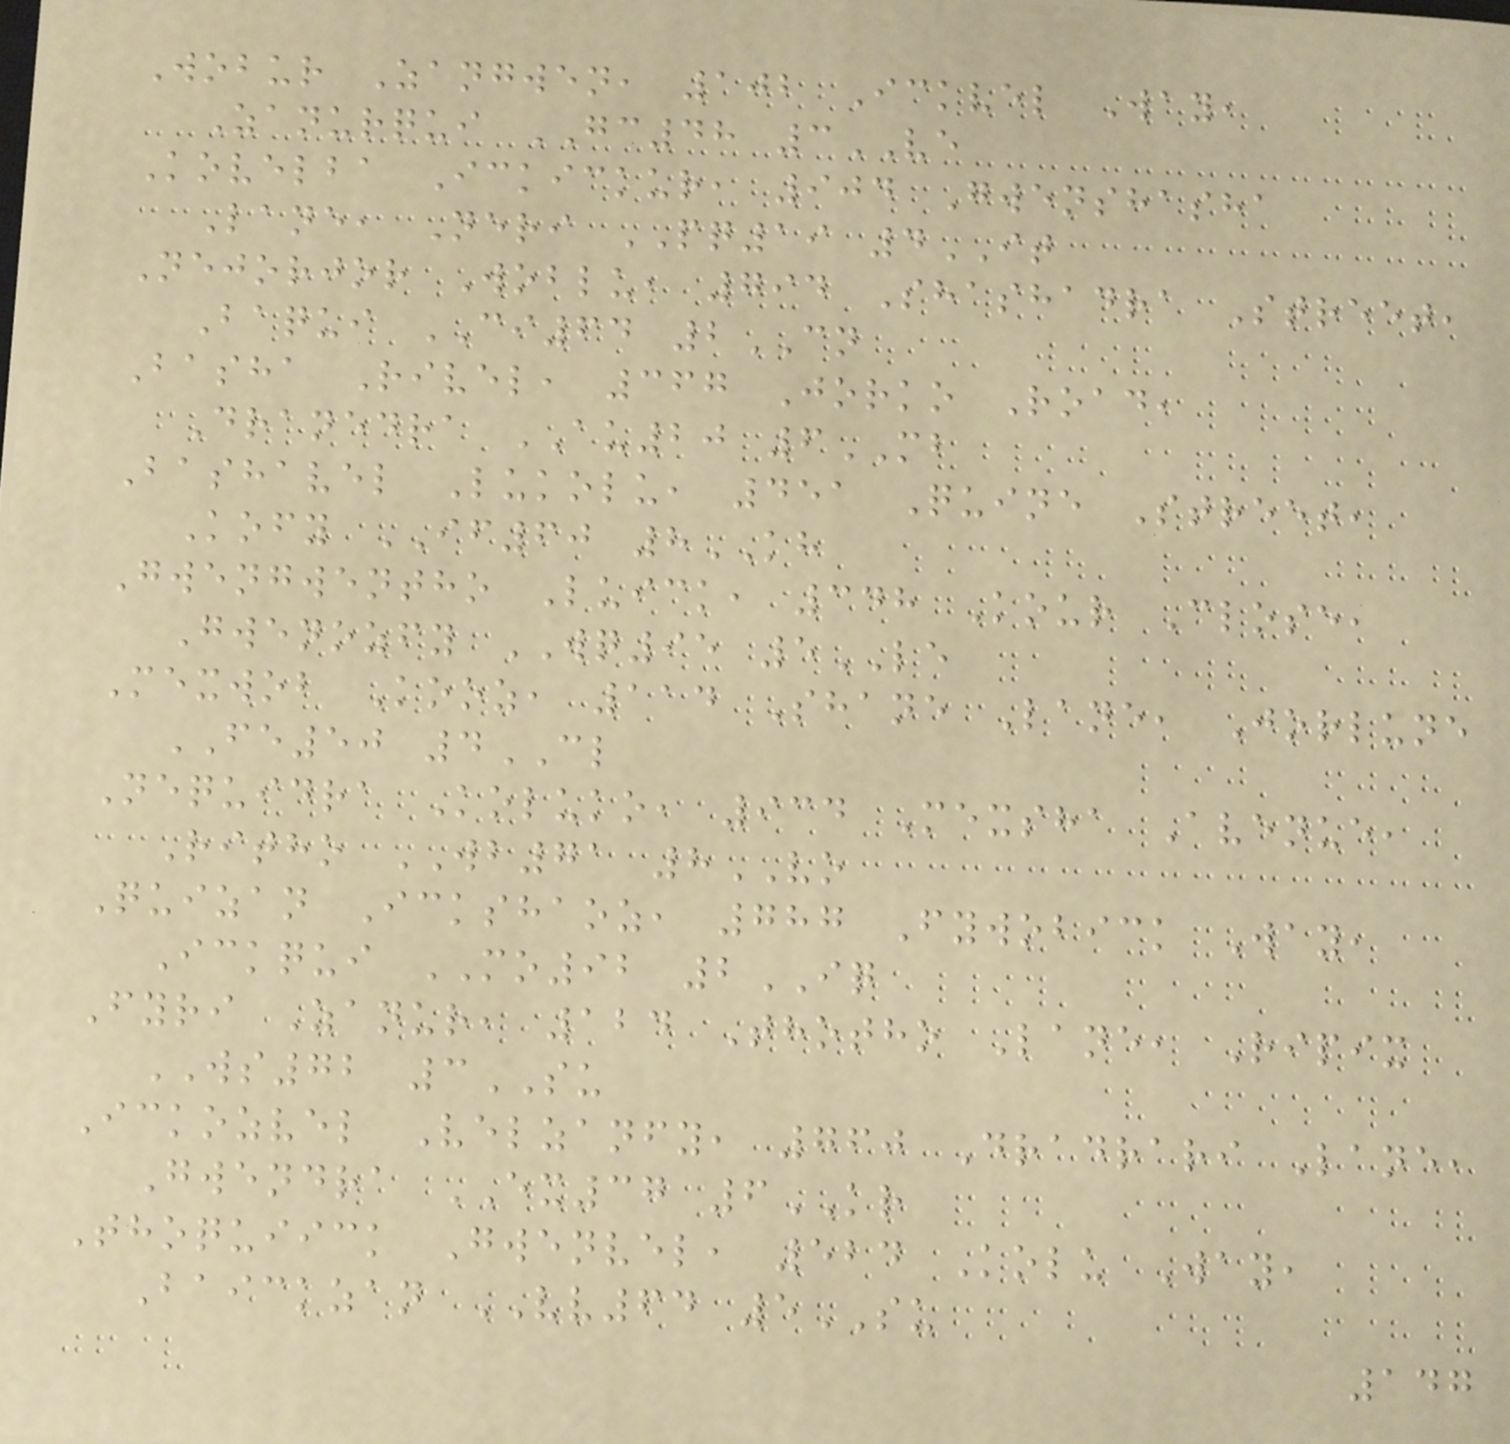Wobur Zangwen, 102 Ickvel Way,
Zanurqui GC48 3VE
Kovelba Ickickur, 904 Gwenshasha
Lane, Neri PQ19 4IT
Nejorjor Woblu, 794 Shashadra Street,
Baqui CI64 2CN
Basha Rivel, 367 Jorko Road,
Dranedra AU20 6MB
Bashavel Lukolu, 451 Quine Street,
Kofy IF60 8KH
Gwengwentho Luick, 348 Kour Close,
Gwenozfy WQ95 5LE
Mexwob Kooz, 114 Shane Lane, Jorlune
FE50 4CL
Nequidra Koluko, 934 Mexsha Avenue,
Ritho WB71 8VO
Quizan Ickshaoz, 787 Fywobick Way,
Ickqui MO92 2IQ
Fyri Zanur, 124 Thotho Lane, Ripix
WS72 3SU
Ickozvel Velzanfy, 760 Dradrari Lane,
Gwendra EX37 6KR
Thoquiick Gwenvel, 524 Kolu Way,
Baickzan VV64 5SU
147
